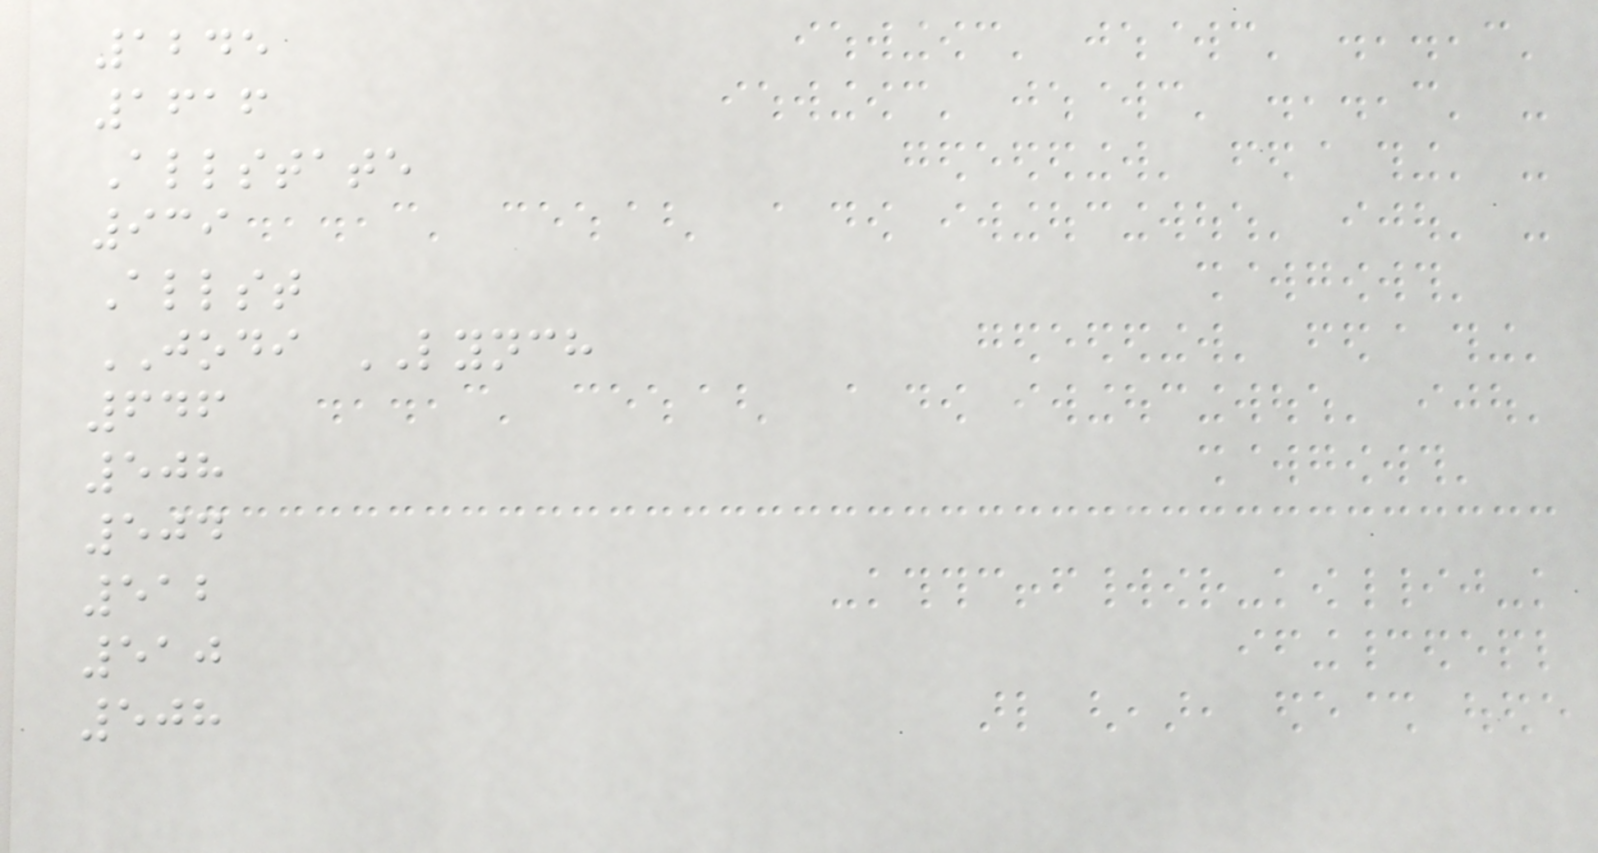1245
1616
Allstate
939
Allst
JODI LYNCH
646
508
504
512
510
508
